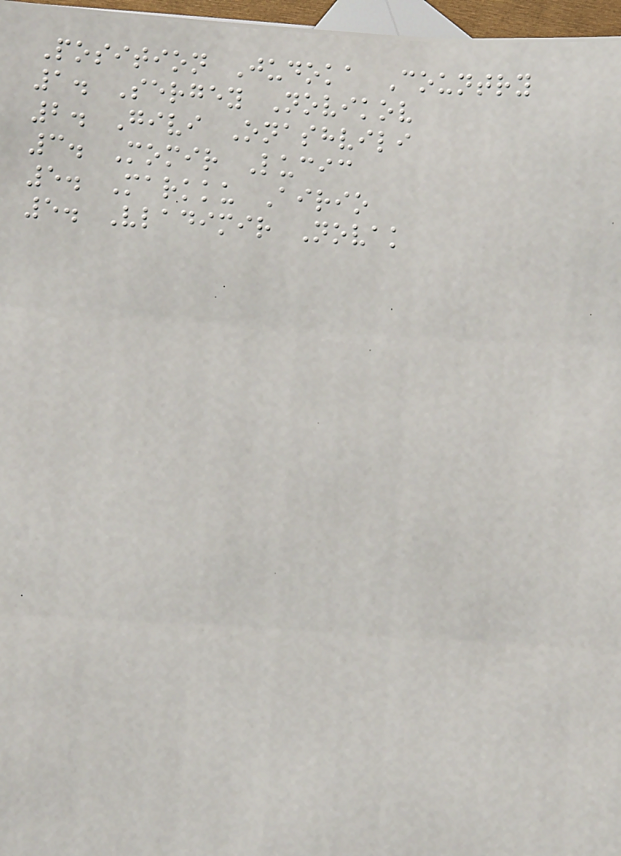Position Judoka Country
1. Sergey Novikov
2. Givi Onashvili
3. Momir Lucic
5. Markku Airio
5. Vladimir Novak
